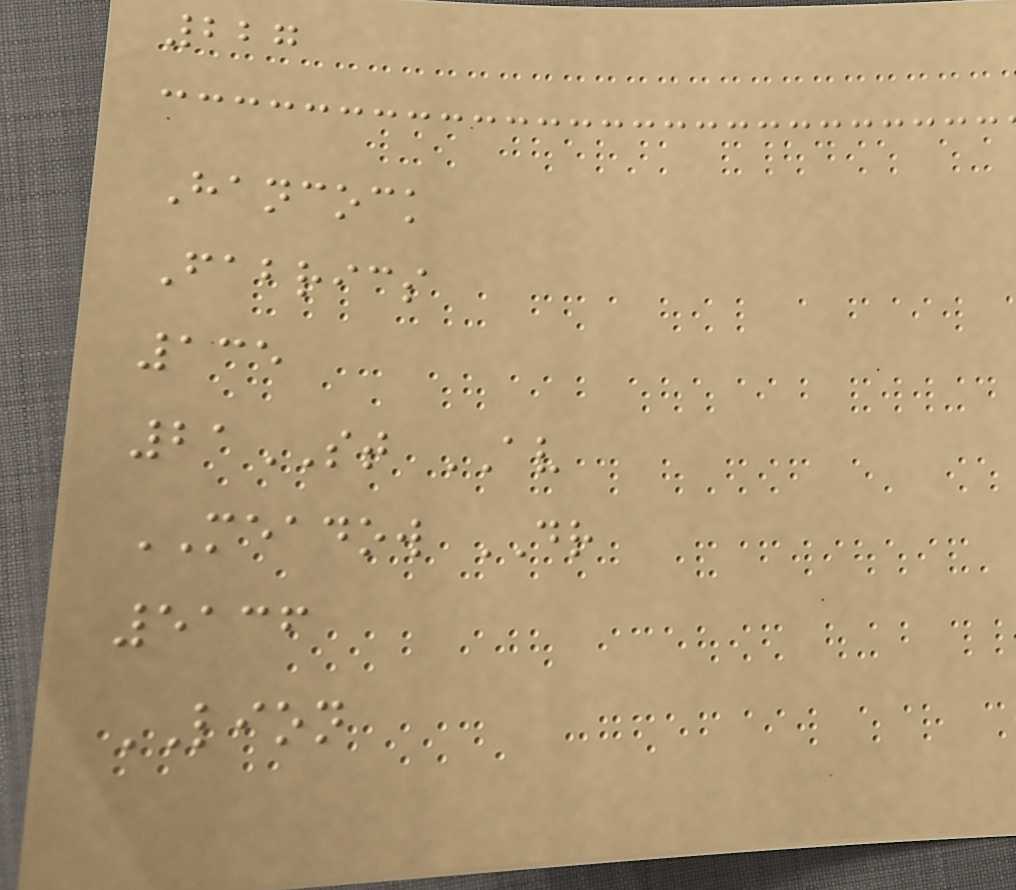227
Hancock
Fabrics
135
21ST AV
MEADOW DR
5136
LION
